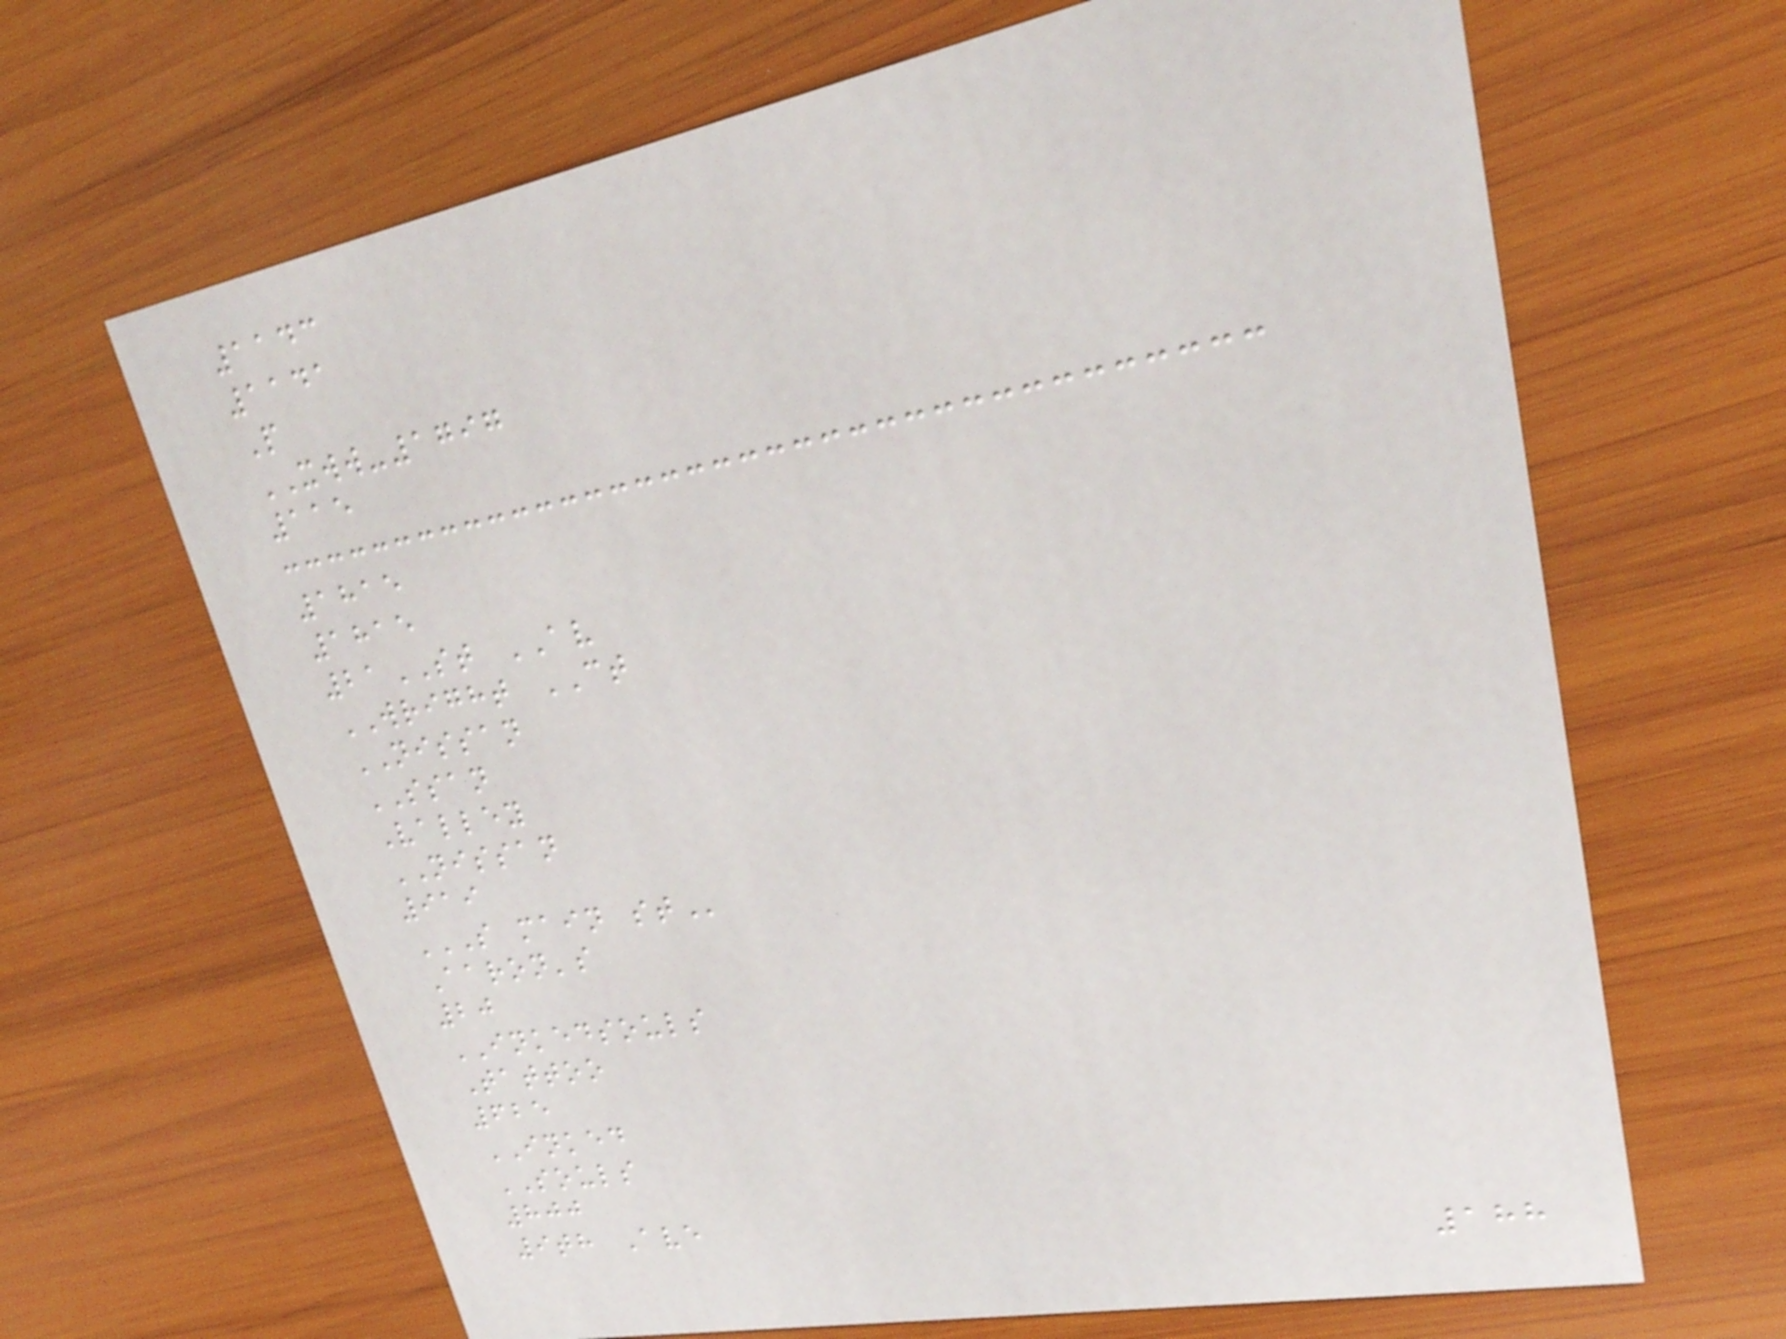1143
1141
P
XWW-1797
115
1815
1815
21ST AV
WRIGHT CT
NISSAN
SSAN
Valley
NISSAN
919
S MAIN ST
Aaron's
20
INKEDSOULS
Tattoo
625
INKED
SOULS
800
9th Ave
188
